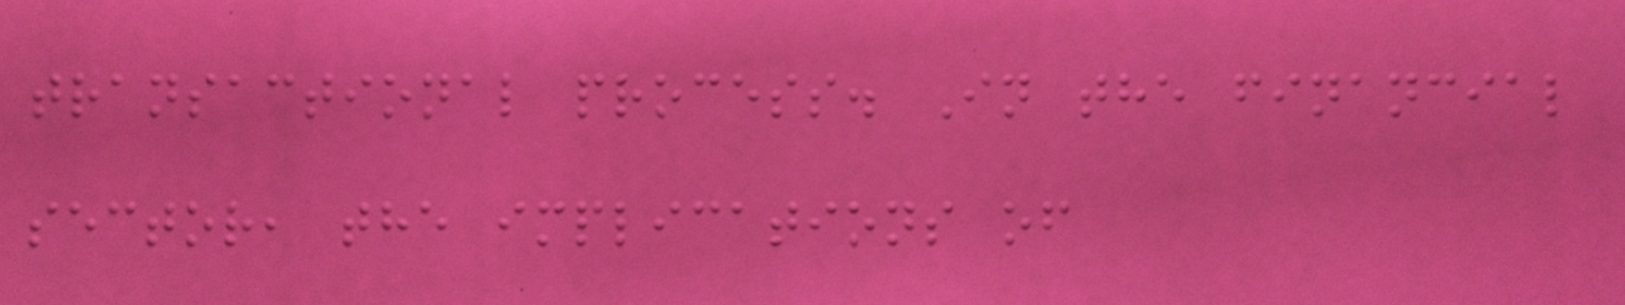transactional process. In the financial
sector, the implications of
